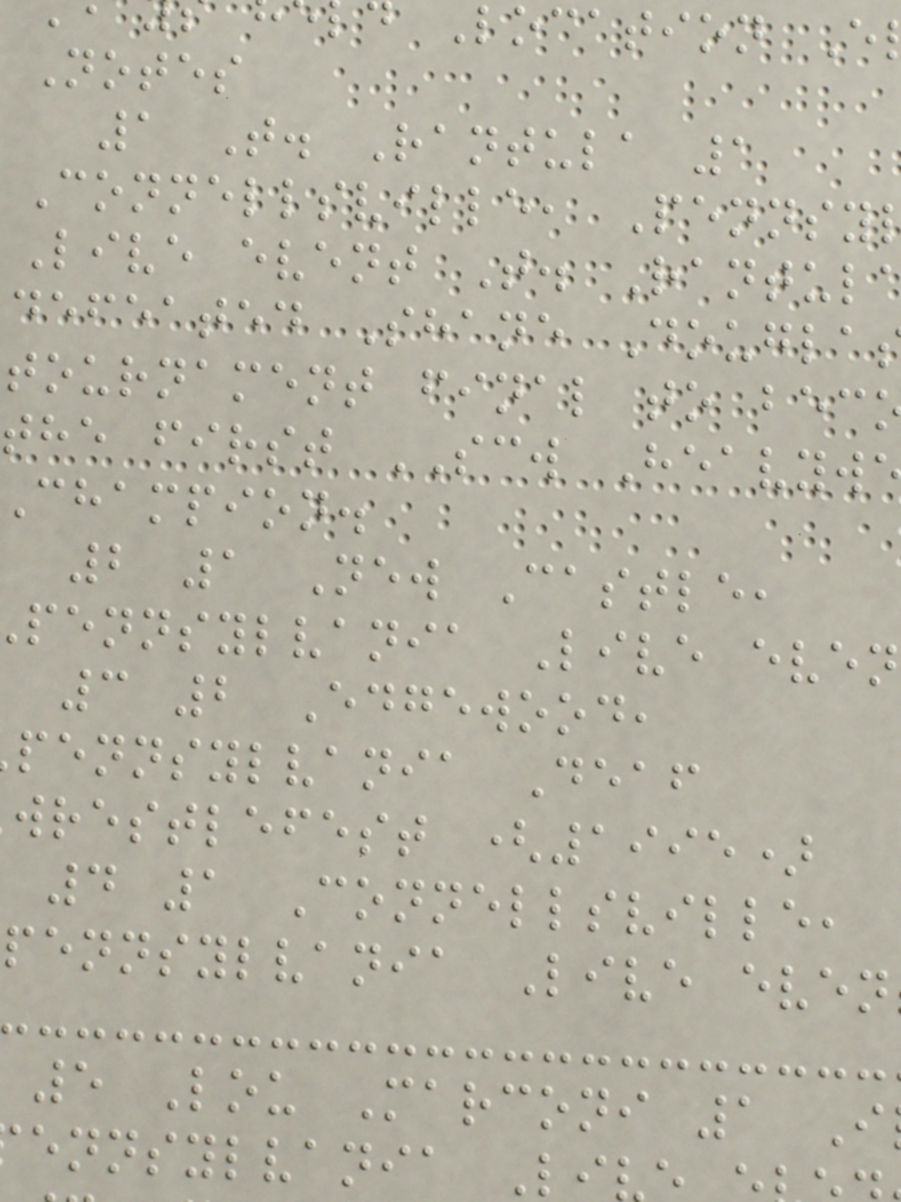Location E
Notes
1 T. Rantula 1
Connellsville, Pennsy
Live event T. Rantul
defeated Shane Dougla
tournament final to bec
the first SCW Heavyw
champion.
2 1 New Castle,
pennsylvania Live even
3 2 Edgewood,
pennsylvania Deaf
wrestlefest (1995)
4 1 Connellsville,
pennsylvania Live even
5 Lou Marconi 1 I
ennsylvania Li
